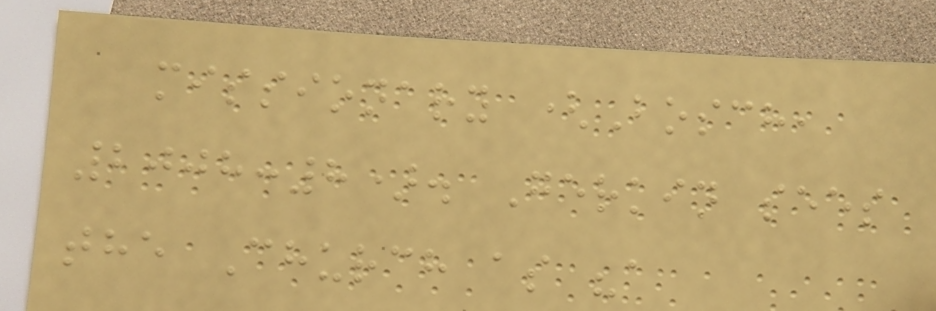missionary (Bosch,
2008:8). Gerkin sees
the Church as "a
